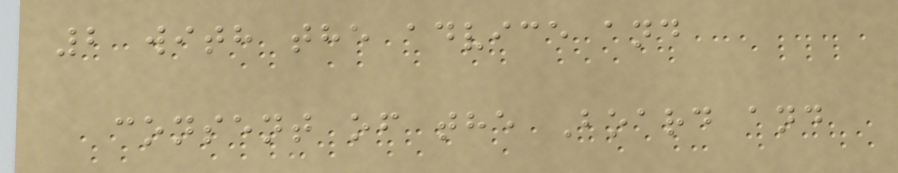2 with the advice and
consent of the Board and
